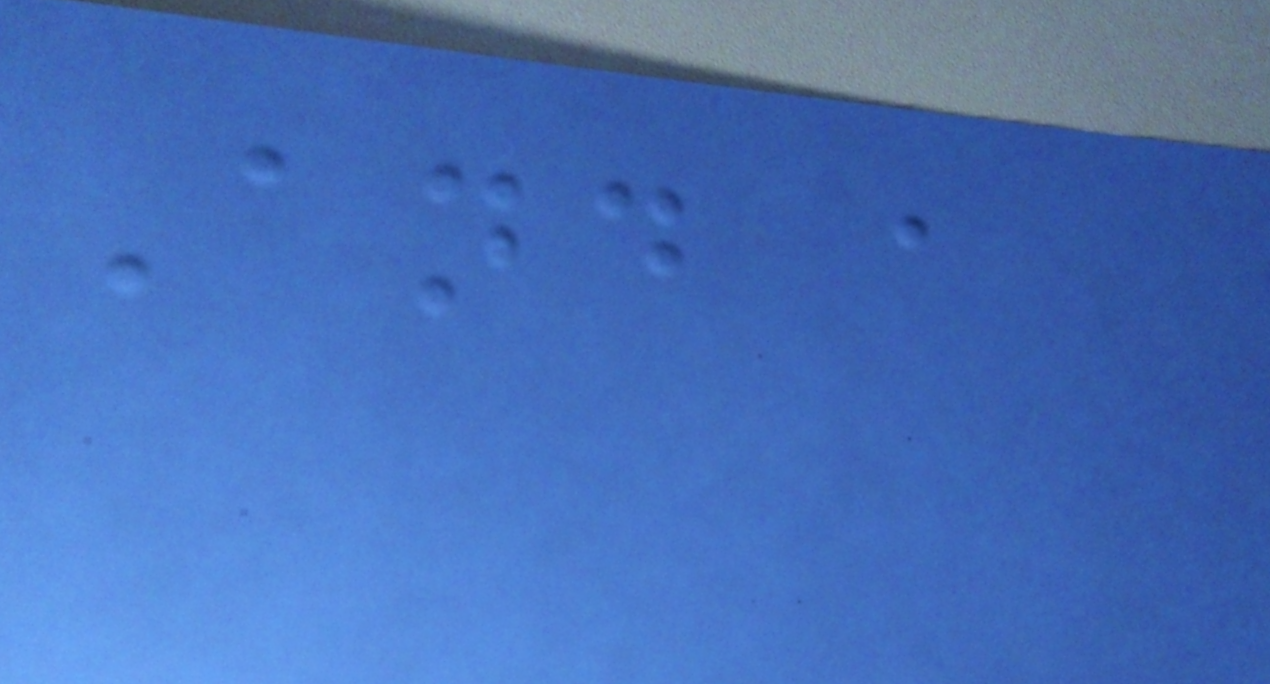And a
